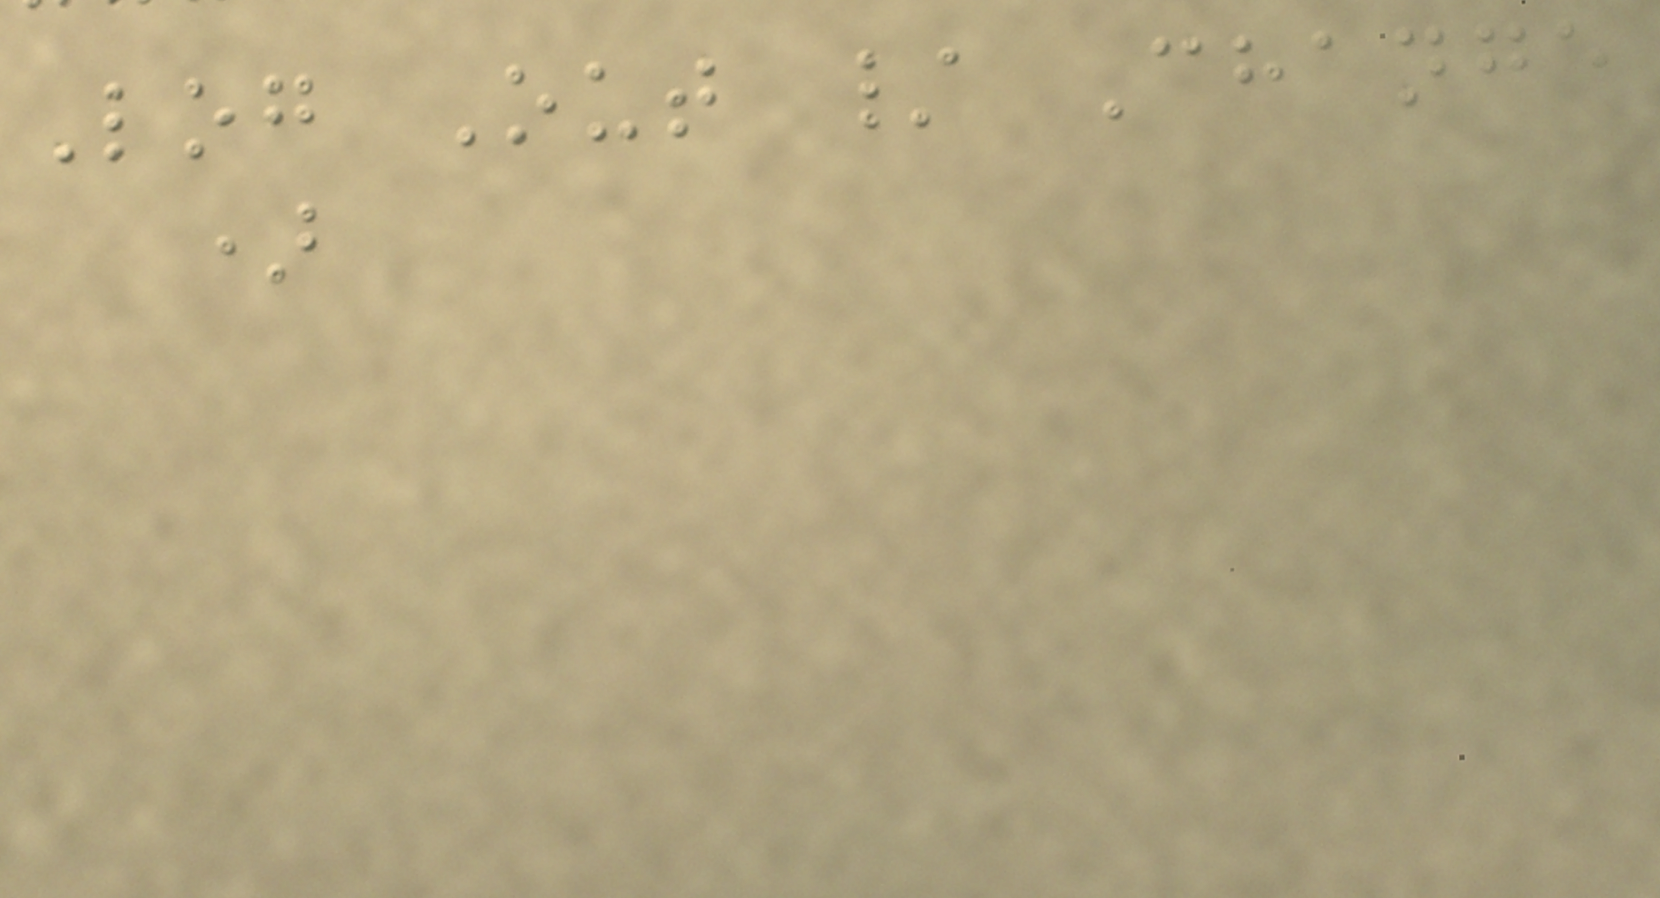Log Out / Change
)
